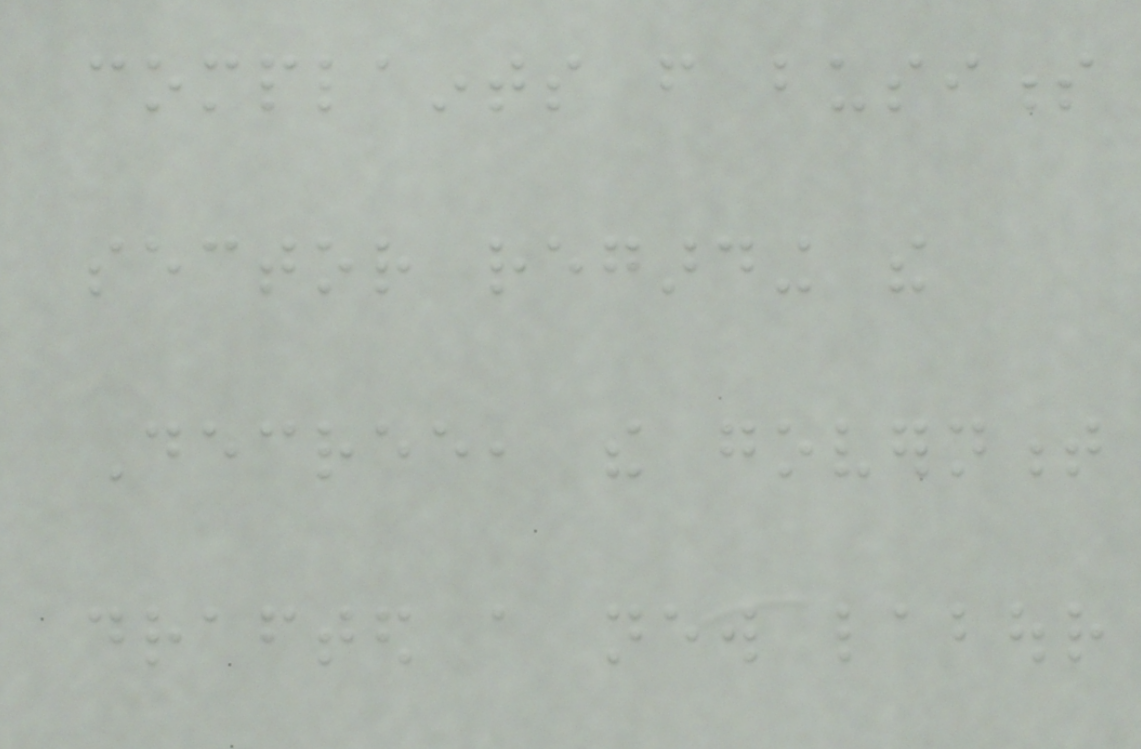complaints from business
sector regarding the
Decree, the government
drafted a new labour
